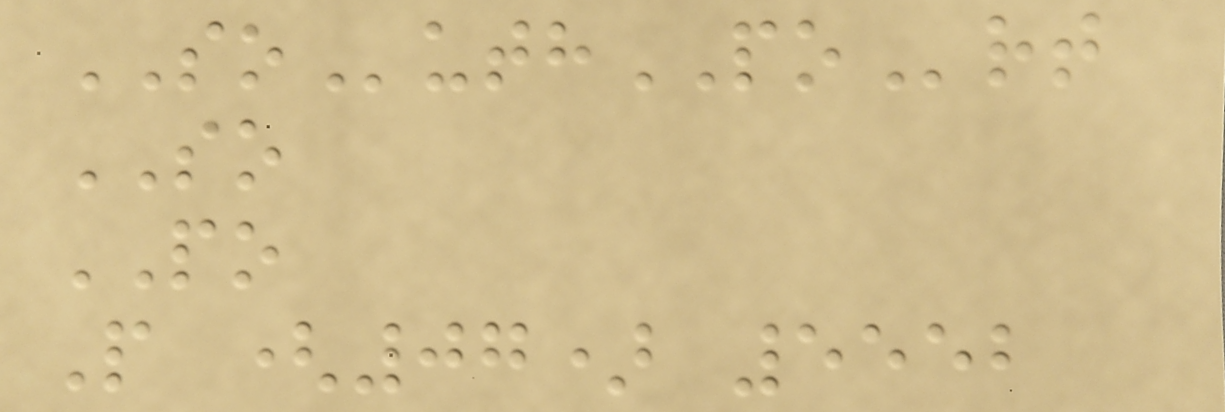SOuthPOrt
SO
PO
P (07) 5552
